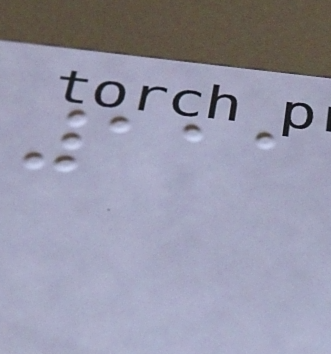111
